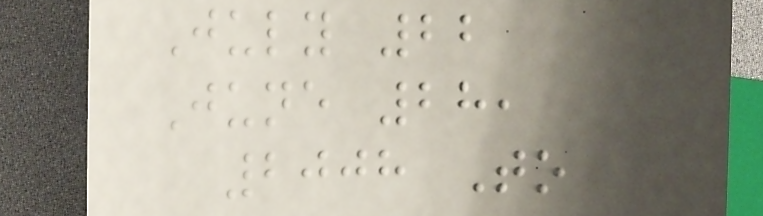July 22
June 28,
2008 To
